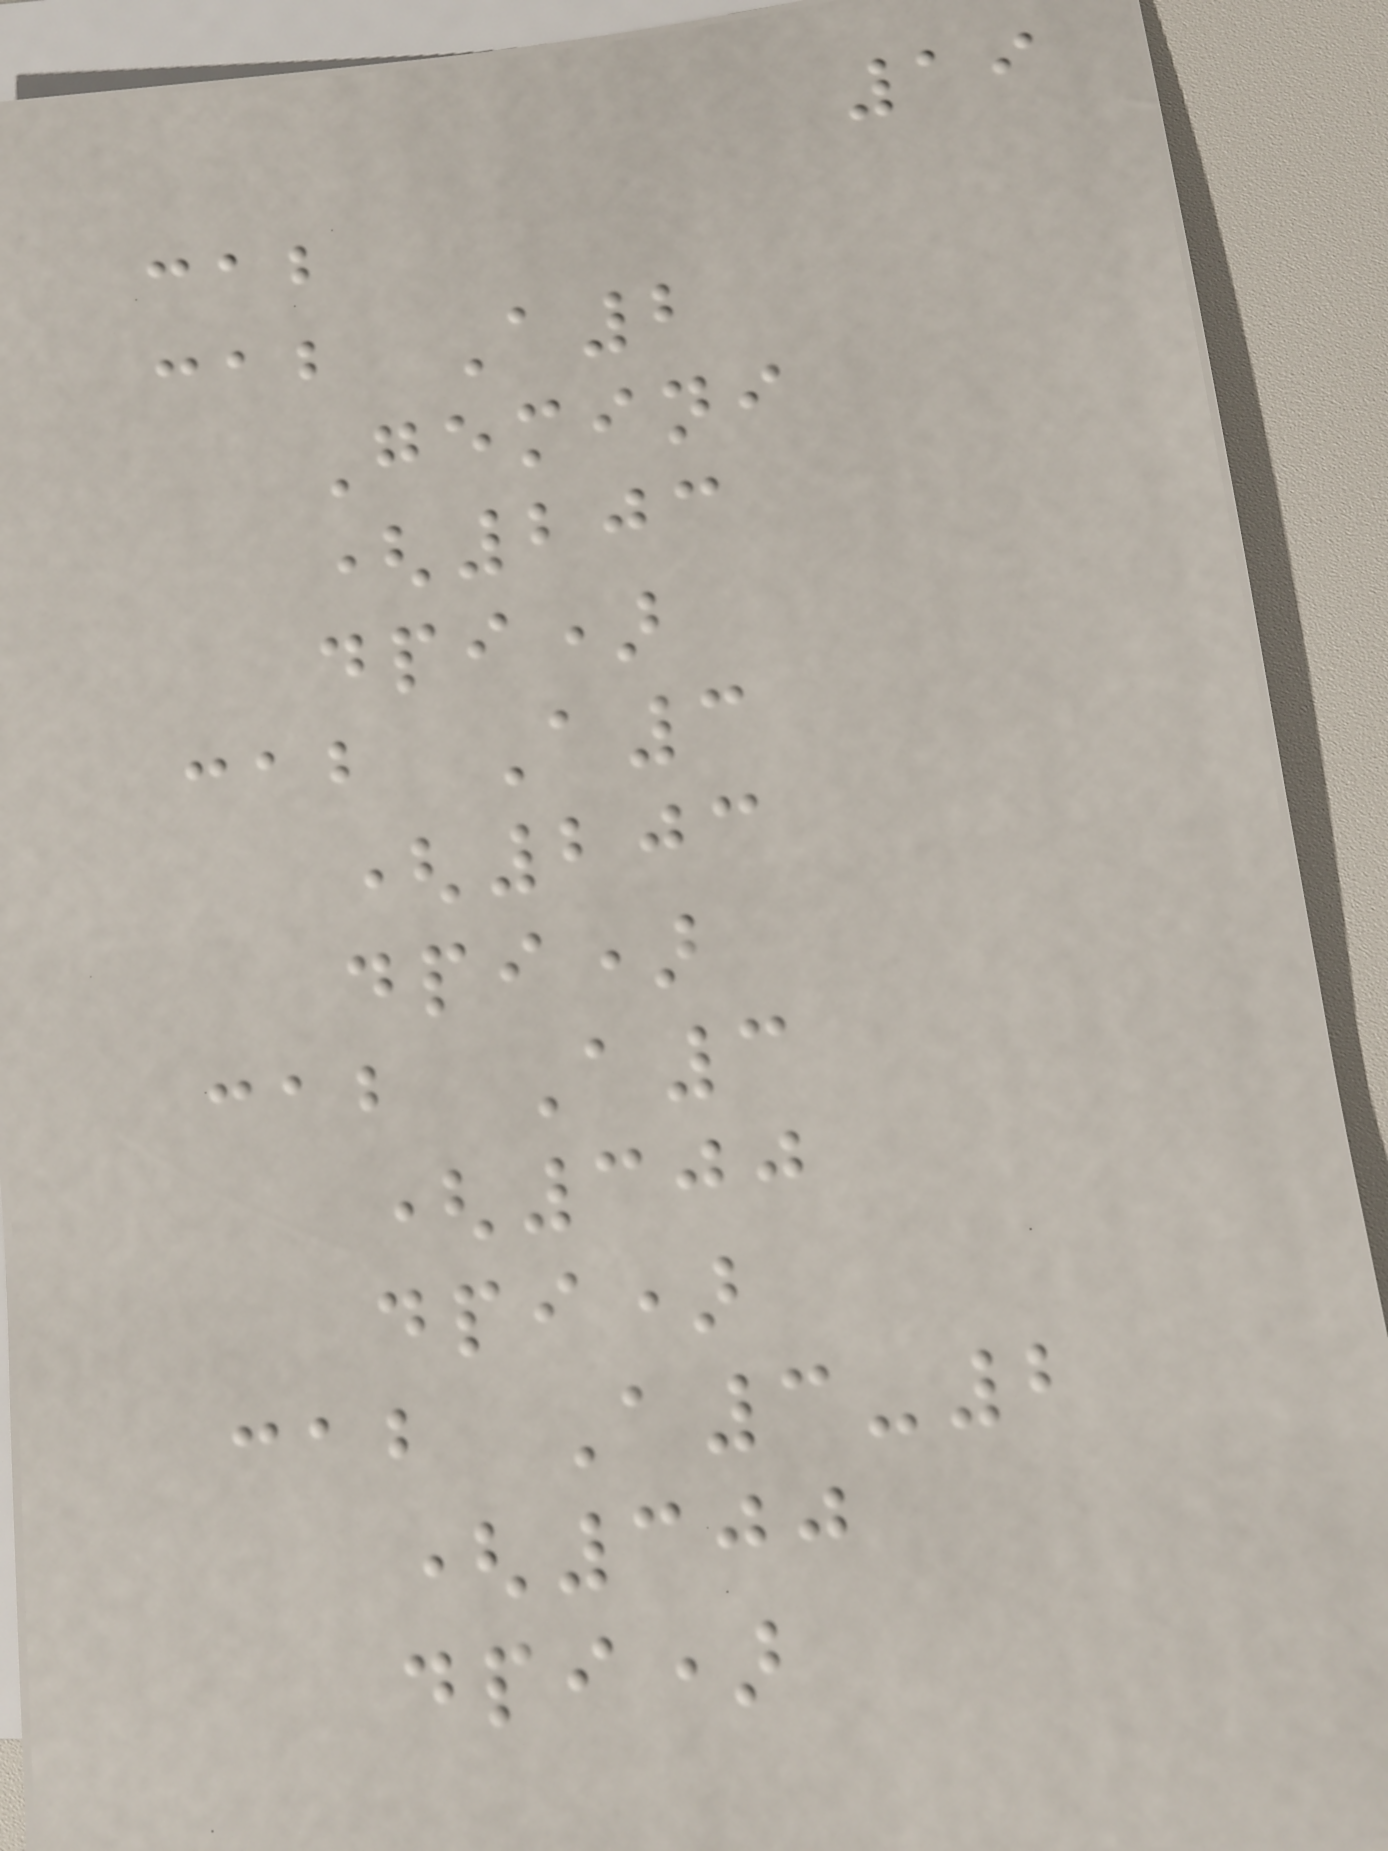19
cab
cab A2
Gemini
(203
dpi)
cab A3
(203
dpi)
cab A3
(300
dpi)
cab A3-2
(300
dpi)
